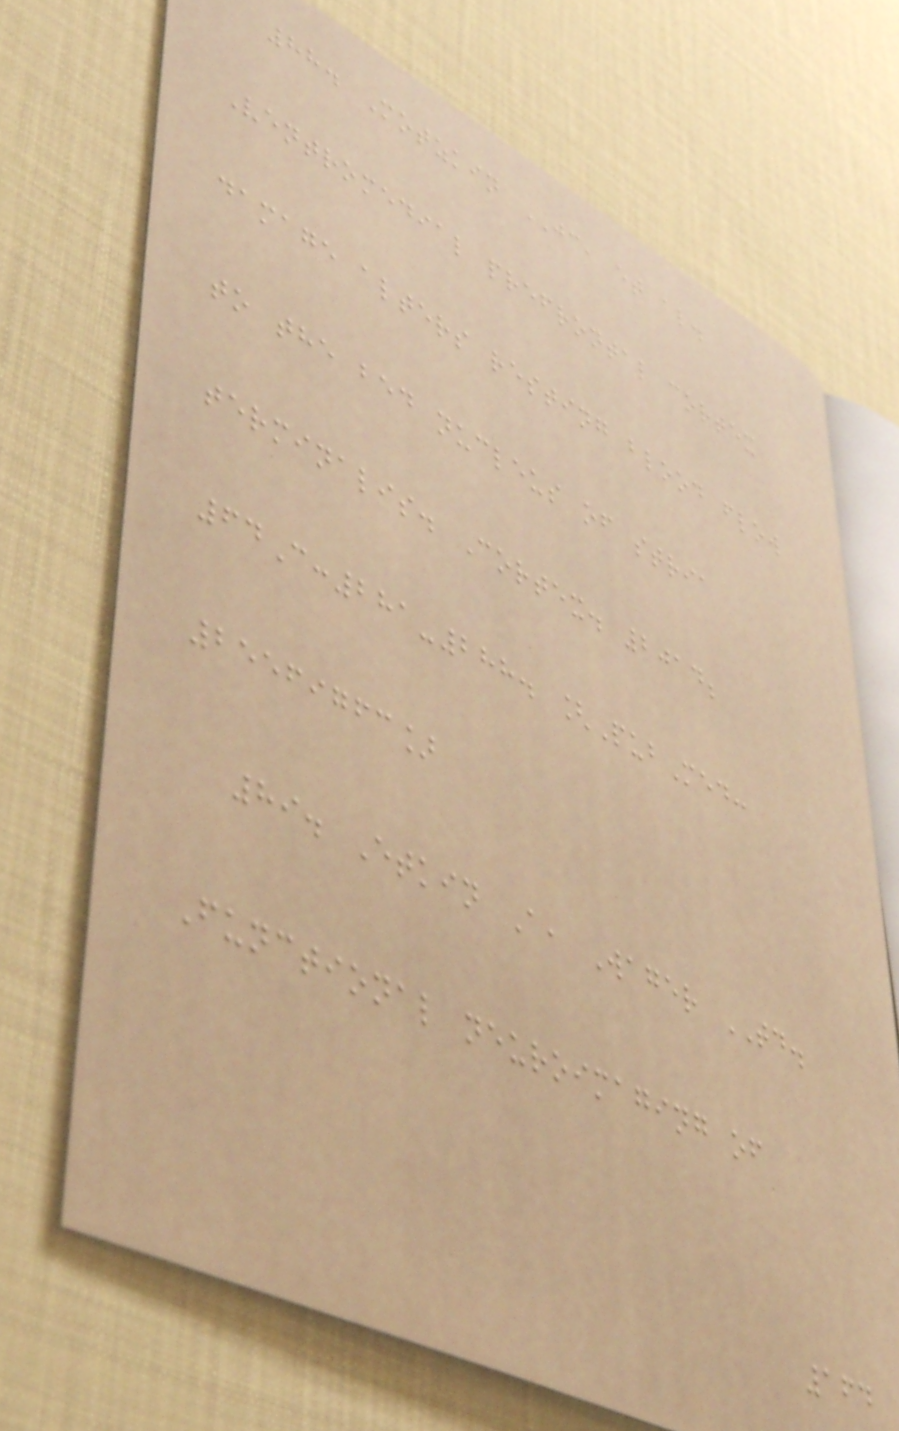88. Motzkin JC, et al.
Ventromedial prefrontal cortex
damage alters resting blood flow
to the bed nucleus of stria
terminalis. Cortex. 2014;
64C:281-288. [PubMed:
25569763]
89. Etkin A, Wager TD.
Functional neuroimaging of
164
